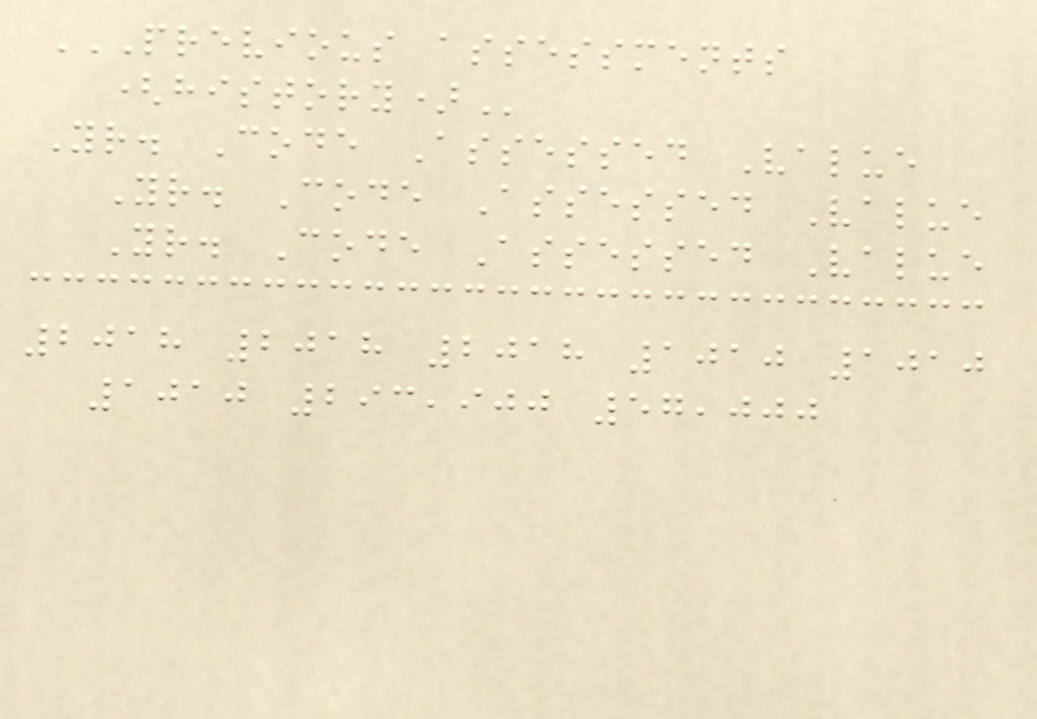PREVIOUS ASSESSMENTS
(HISTORY)
Yr. Code Assessed Value
Yr. Code Assessed Value
Yr. Code Assessed Value
2018 2018 2018 1010 1010
1010 293,900 57,000
